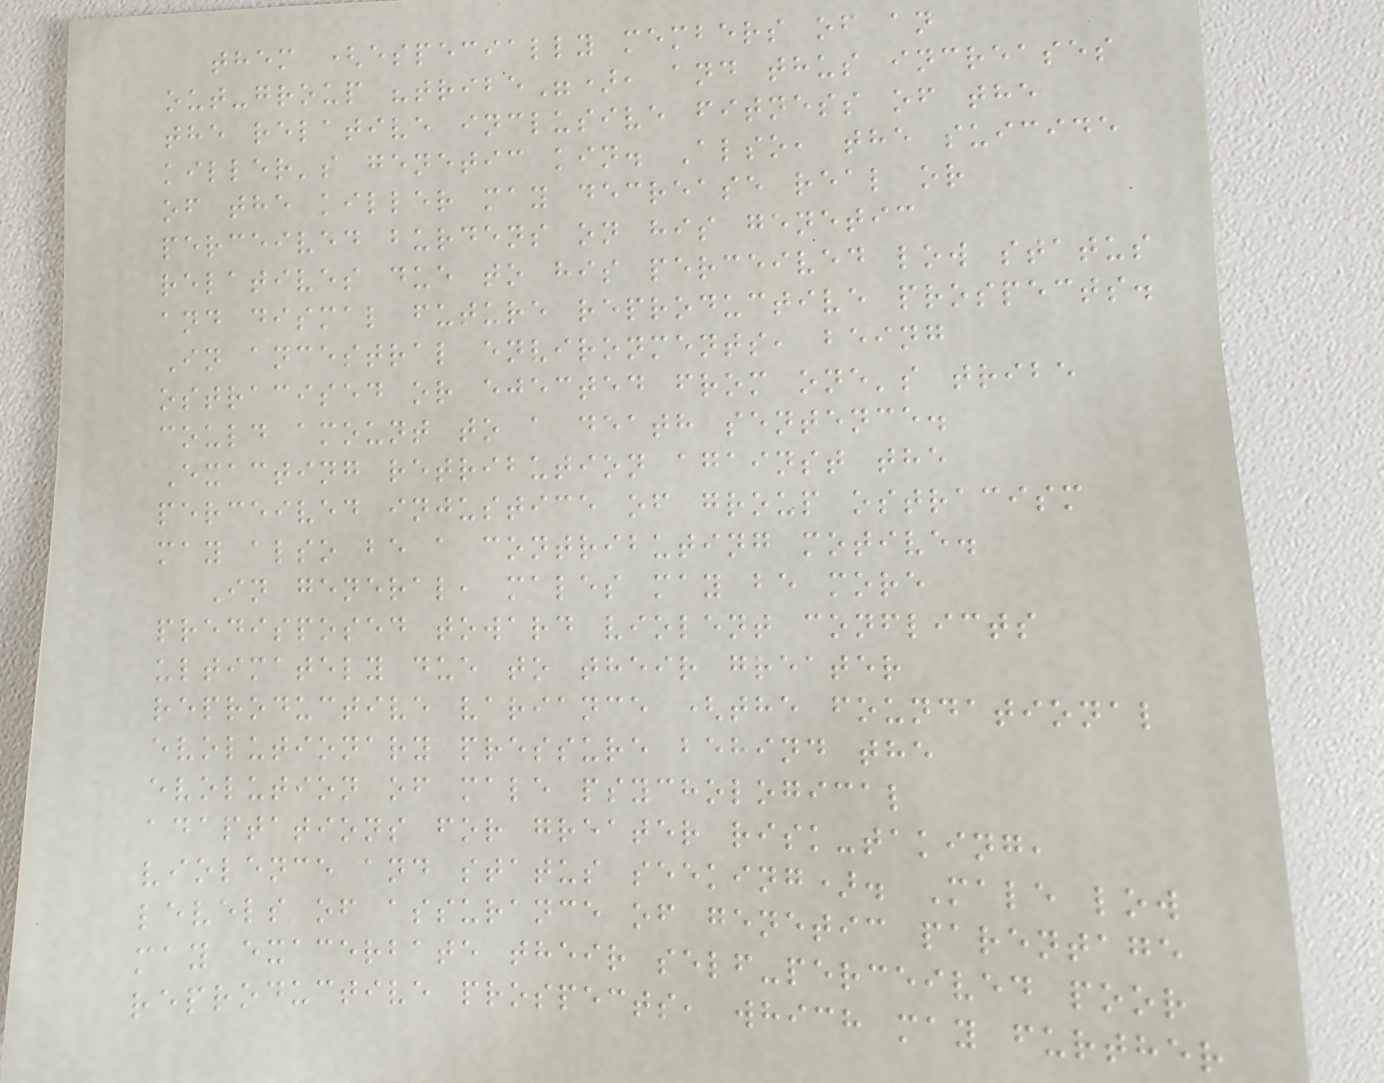them (especially members of an
out-group "tribe"), and thus increases
the relative inclusive fitness of the
killer's genetic kin. Also, the suicide
of the killer may decrease real or
perceived burdens on his genetic
relatives due to his perceived low status
and dismal future reproductive prospects.
In ancestral environments, being
ostracised or ejected from one's tribe
could amount to a death sentence.
Exacting retribution against the
perceived injustice of group ostracism
may also be a contributing motive.
In general, males may be more
predisposed toward violent conflicts
ultimately due to their greater
reproductive variance (the foundational
evolutionary pressure behind the
evolution of male psychological
adaptations for greater risk-taking,
violence and status seeking). Male low
levels of assurance of genetic parentage
may exacerbate their self-perceived poor
reproductive prospects, which may further
